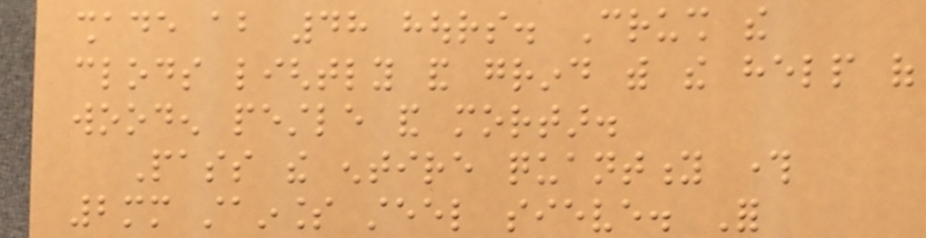shade about 48 hours. Crush the
clods lightly and grind with the help of
wooden pestle and mortar.
Pass the entire quantity through
2mm stainless steel sieve. For
